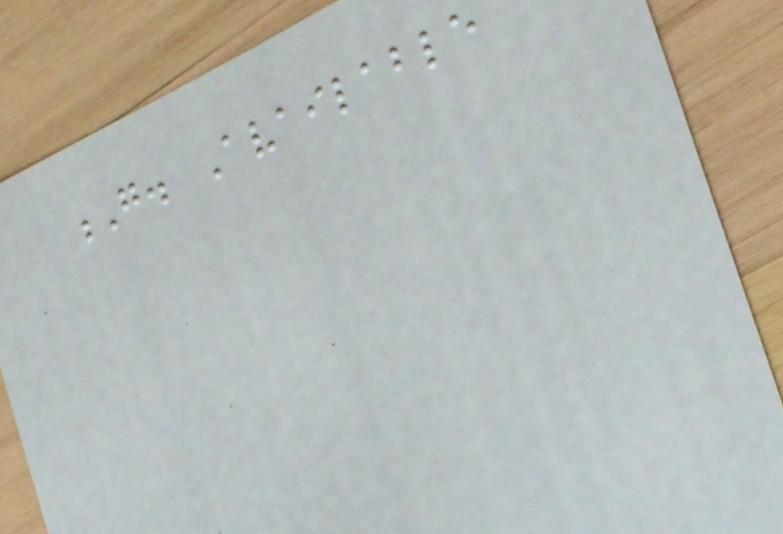G. Available
